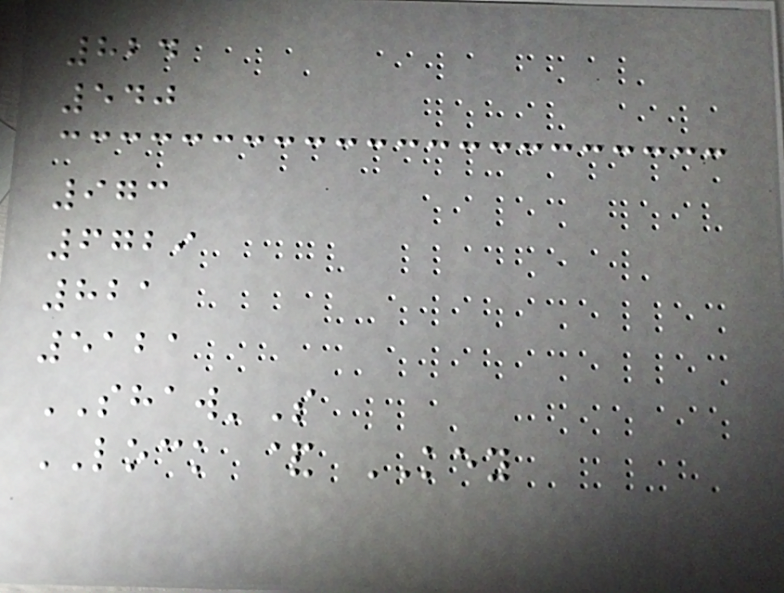824
540
973
6729
821
5121
SHAW'S
LOCK & KEY
